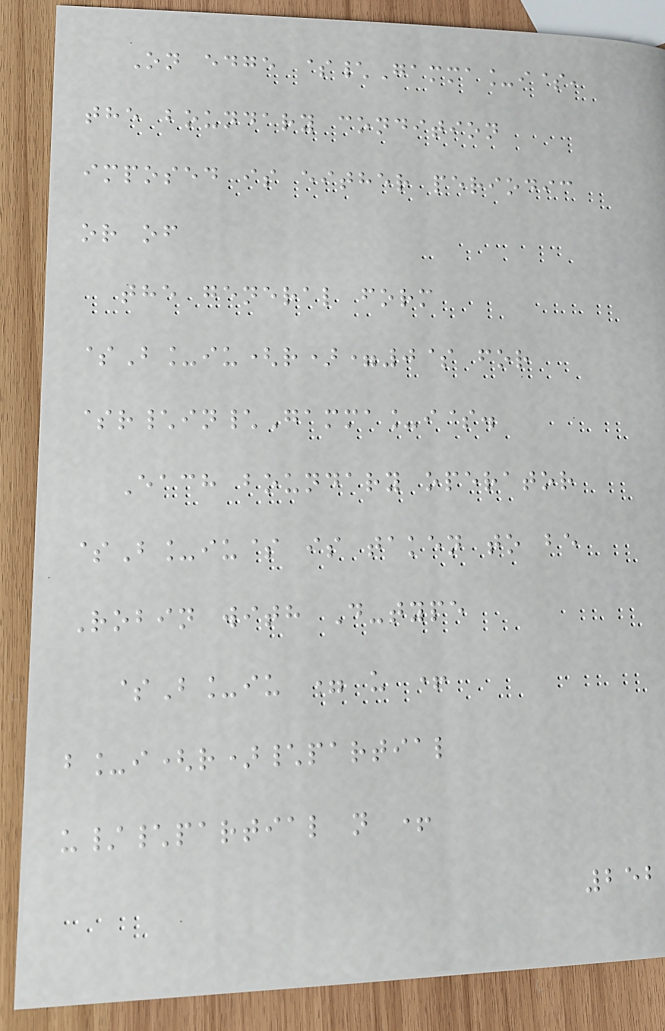On edge $\Gamma_i$,
the boundary condition
imposed is either periodic
or of
the general form
$B_iu(r)=0$ for
$r\in\Gamma_i$.
Each boundary operator
$B_iu$ is taken to be
Robin with D-type
$B_iu = u +
b_i(r)\partial
u/\partial n +
252
